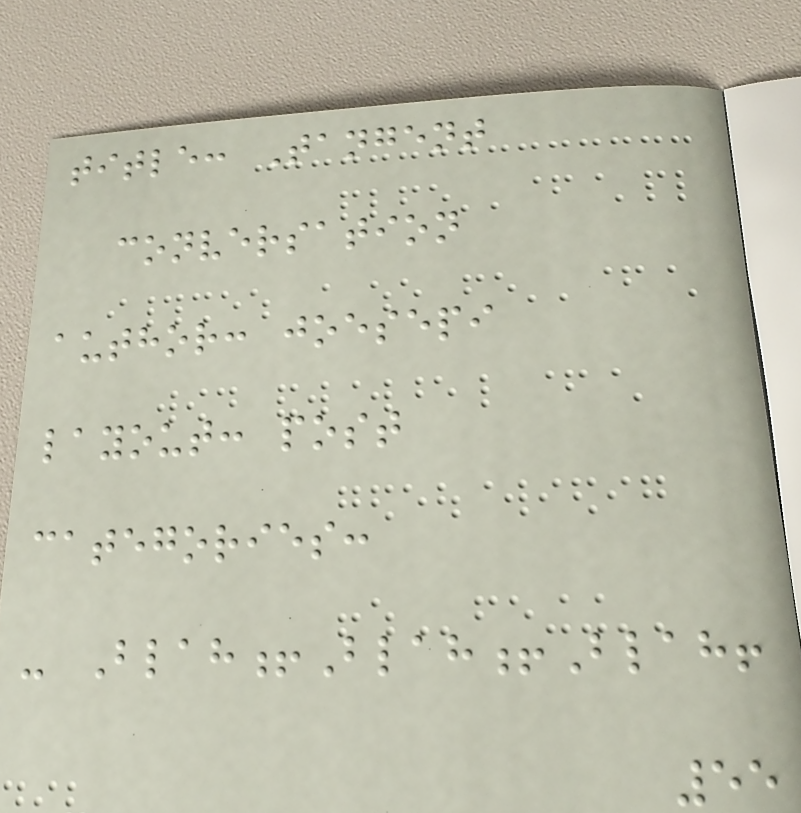title: Tangent
conversation
author: joesepi
layout: post
categories:
- Blah!Blah!Blah!
55
